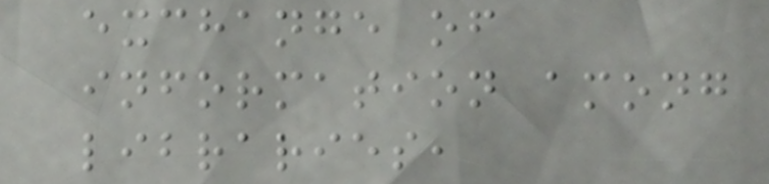exchange of
information among
libraries,
